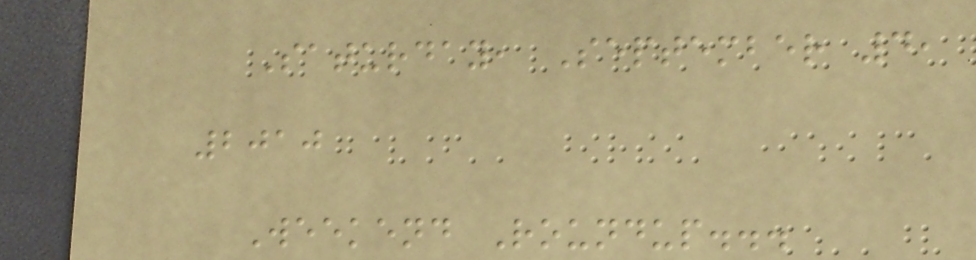Saturday, September 4,
2010
Weekend Roundup...
